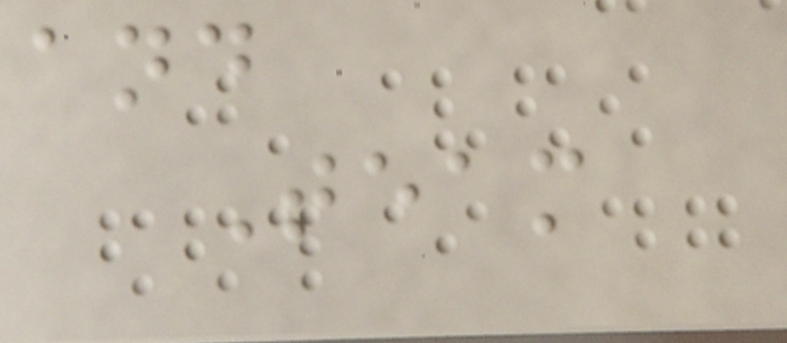and
Team
